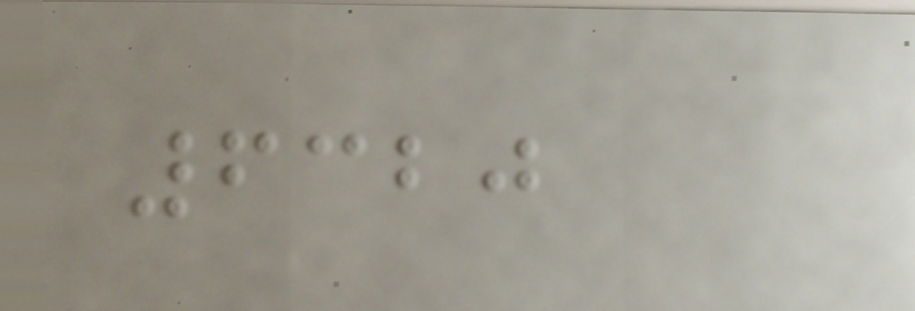6320
